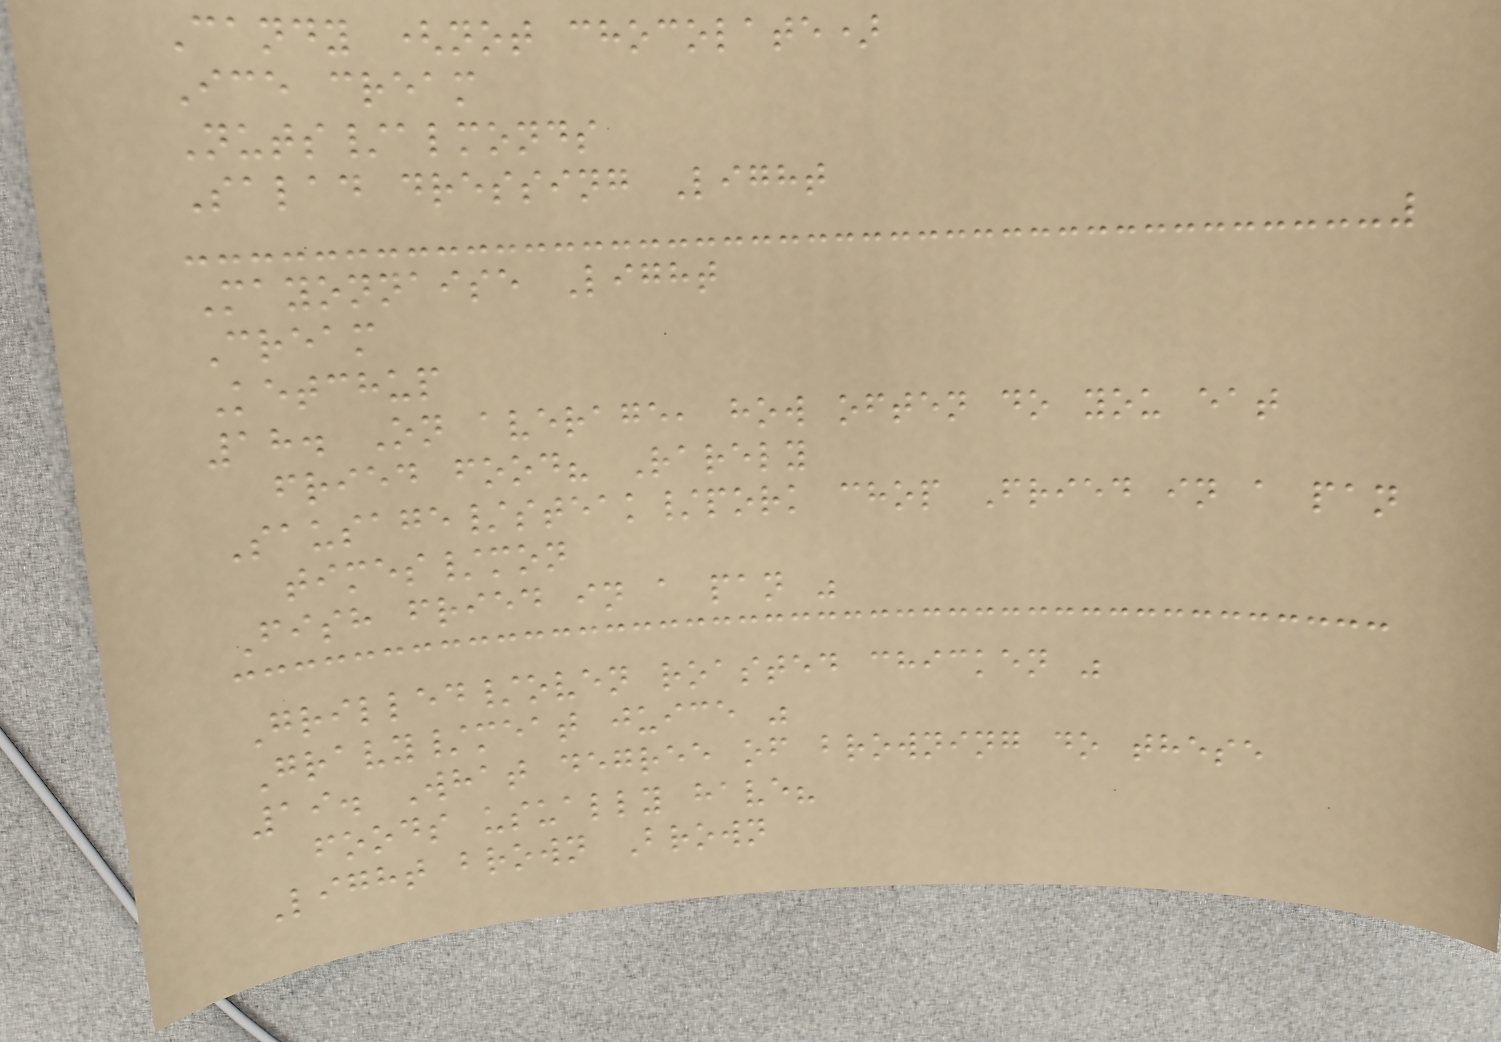Candy (not chocolate)
Ice cream
Nuts/almonds
Salad dressing Light
Mayonnaise Light
Cream
Ketchup
18. On average, how often do you eat
fried food? Rarely
Sausage/steak/pork chop Fried in a pan
times/mon
Fish fried in a pan "
Grilled/oven roasted chicken "
Gravy/meat juice "
19. What degree of browning do these
foods usually have?
Light brown Brown
